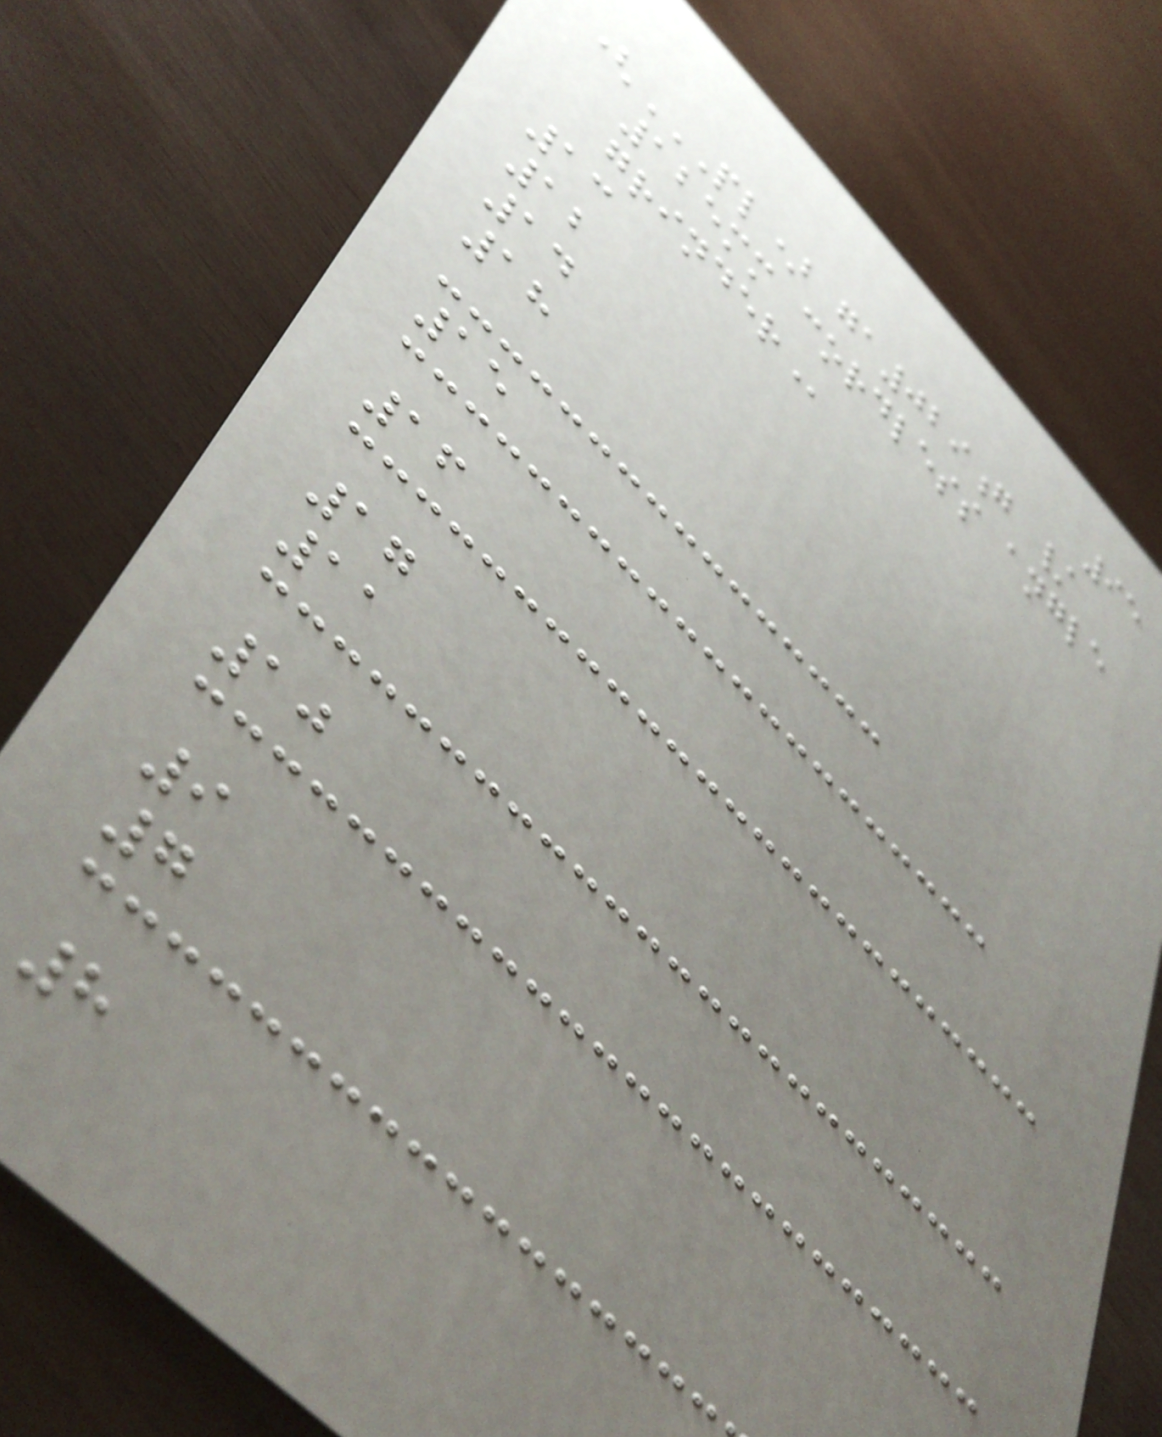95
(PL) GA029G /
125MM CORDLESS ANGLE
GRINDER
13
12
14
18
15
16
17
11
10
9
7
8
